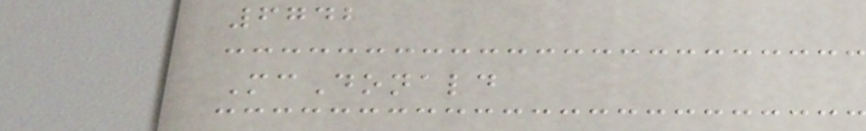6742
McDonald
